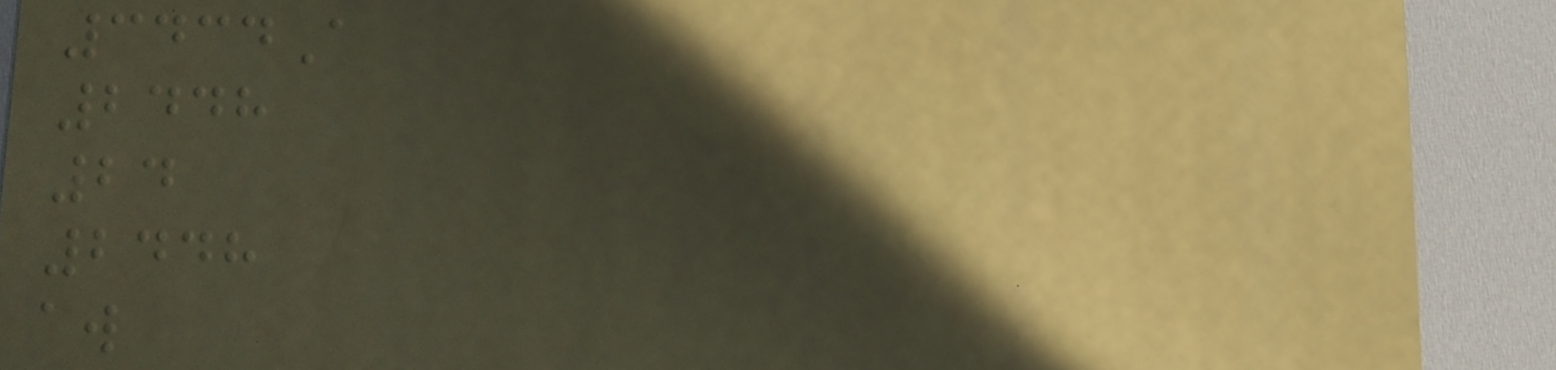3434A
2448
24
2448
aw
